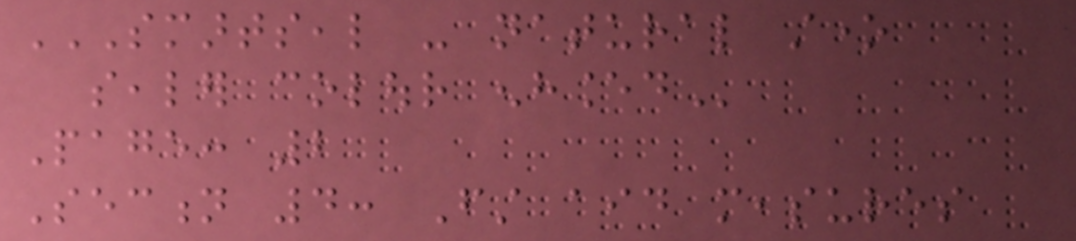SMARTSEAL - NATURAL STONE
SEALER COLOUR ENHANCED
Page: 2
Section 4: First aid measures
